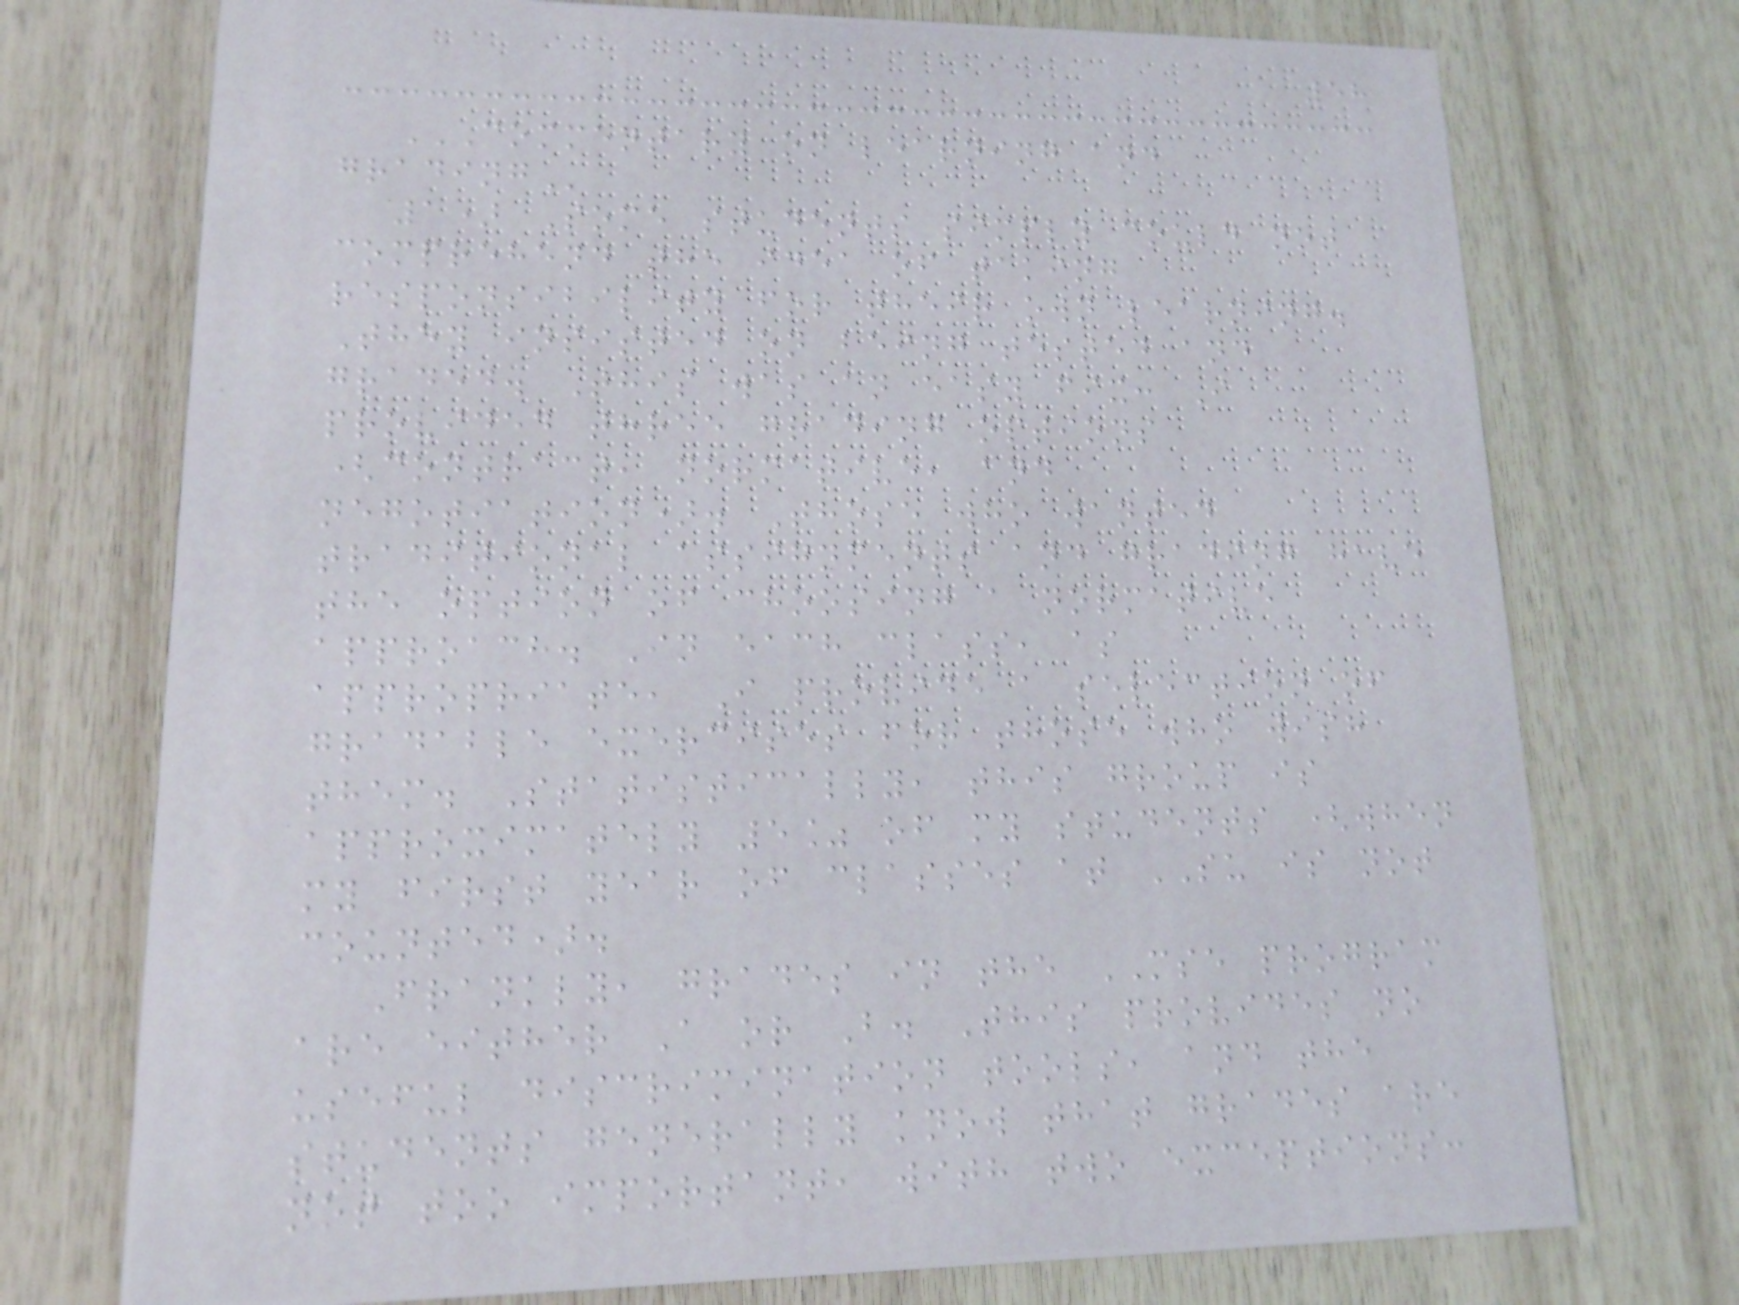58
COMMENTARY ON LEARNING AND
GRADING
1) Some students simply could not
comprehend the idea of taking
responsibility for their own learning.
They insisted on being tested and
graded. This was an easy fix: I
provided three grading options
(contract, normative, and
negotiation). Those who wanted
traditional assignments and grading have
the option of choosing a normative
approach. In each class, as
appropriate, I provide a selection of
gradable exercises for those who wish
them. Statistically, this group is
approximately 5% of my students (when
my first year of classes at SU is not
counted).
Frankly, grades in the MSE program
are either A or B. This provides no
useful discrimination tools, and the
students generally know that grades are
not too important, with two exceptions:
